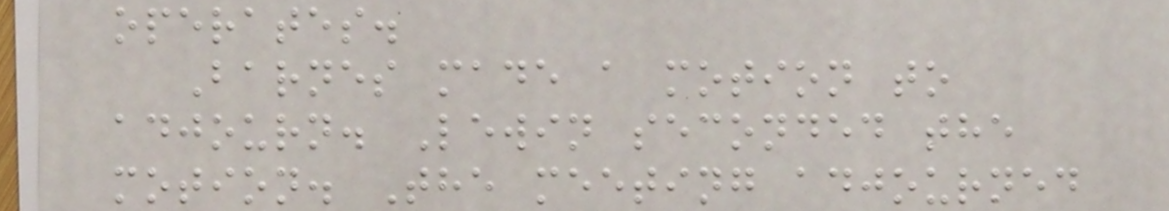operates.
Barnes made a motion to
adjourn. Lewin seconded the
motion. The meeting adjourned
